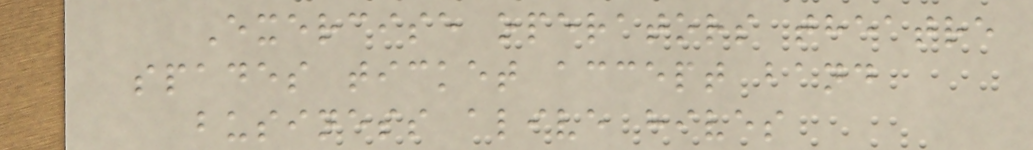Exercise operators theatre
spades ticket accept band
business alive hives
